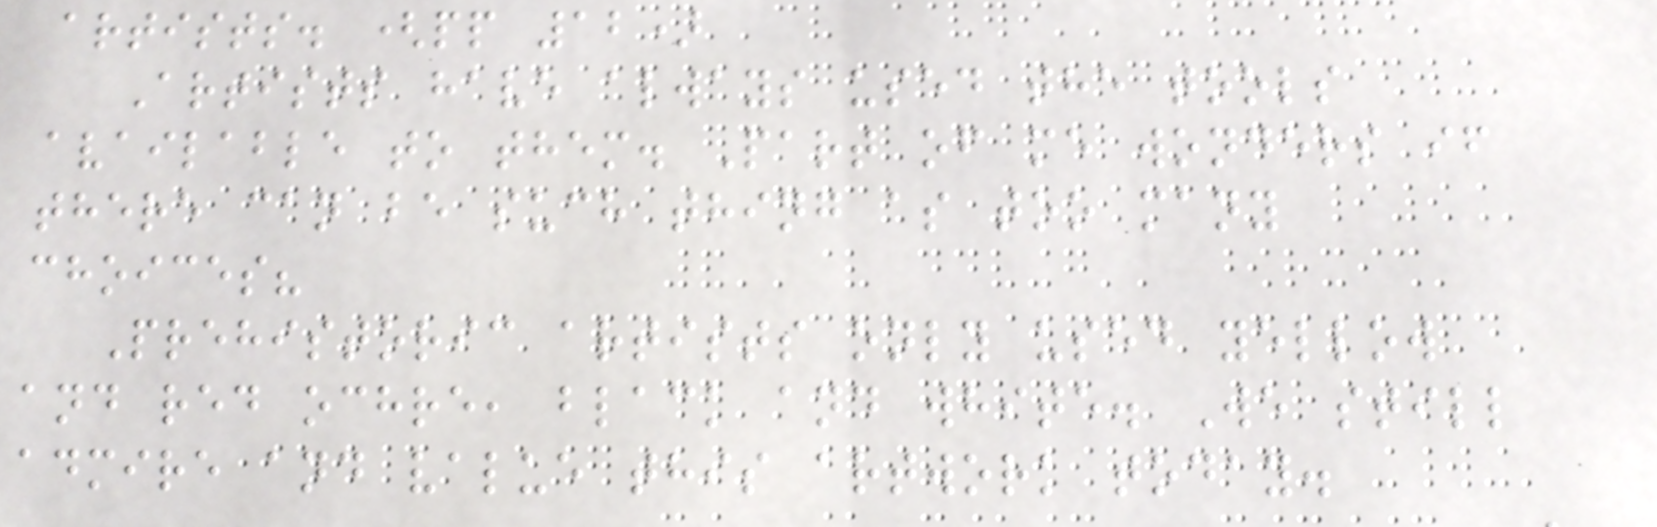artists. (pp 12)
Artists have always used the tools
available to them. Part of me wonders if
there can be such thing as too many
choices?
Prehistoric artists only used yellow
and red ochre, black and white. We still
admire and value this artwork today.
